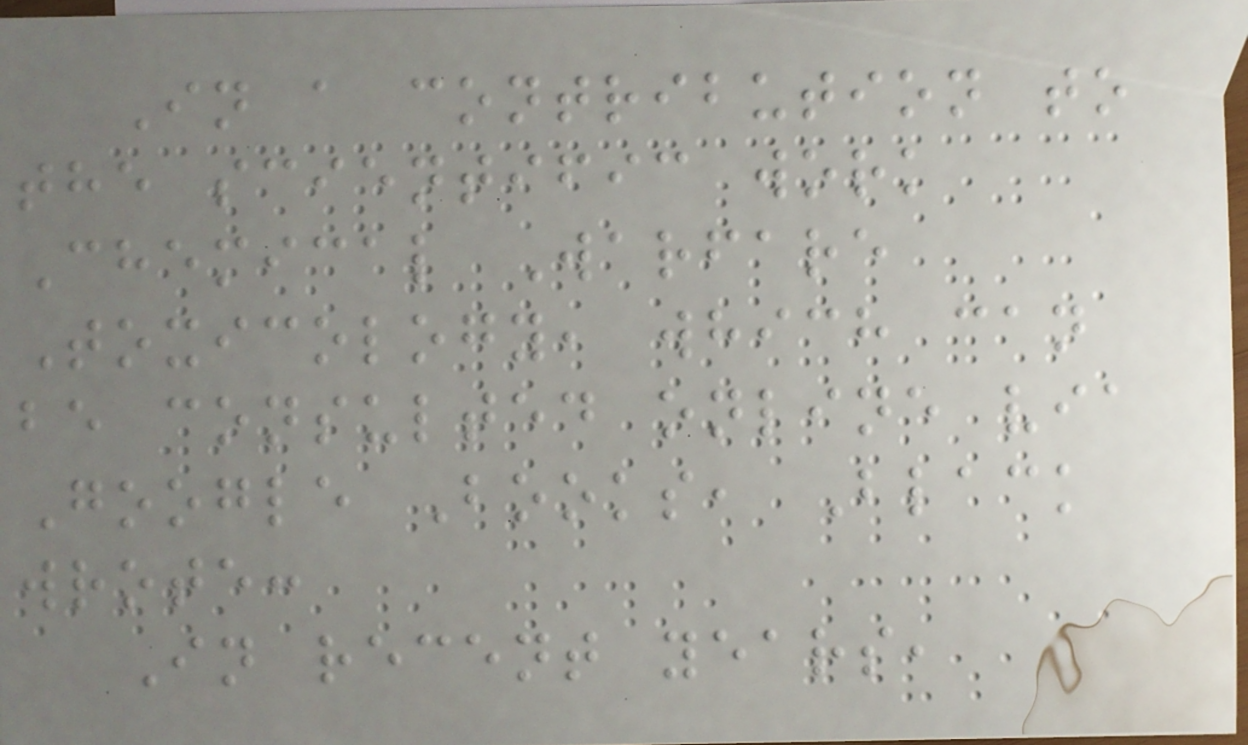In a contribution to
the scientific work
Chemical Warfare
Toxicology, which can
be consulted online via
Google Books, Black
wrote:
In recent years,
